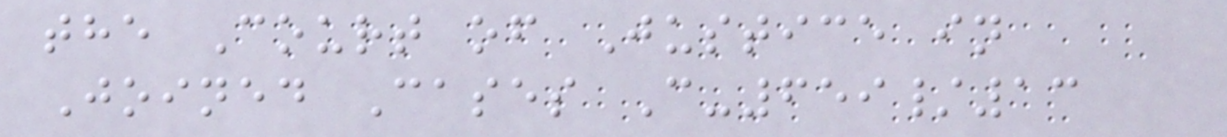the Court of Justice in
Joined Cases C-659/13
